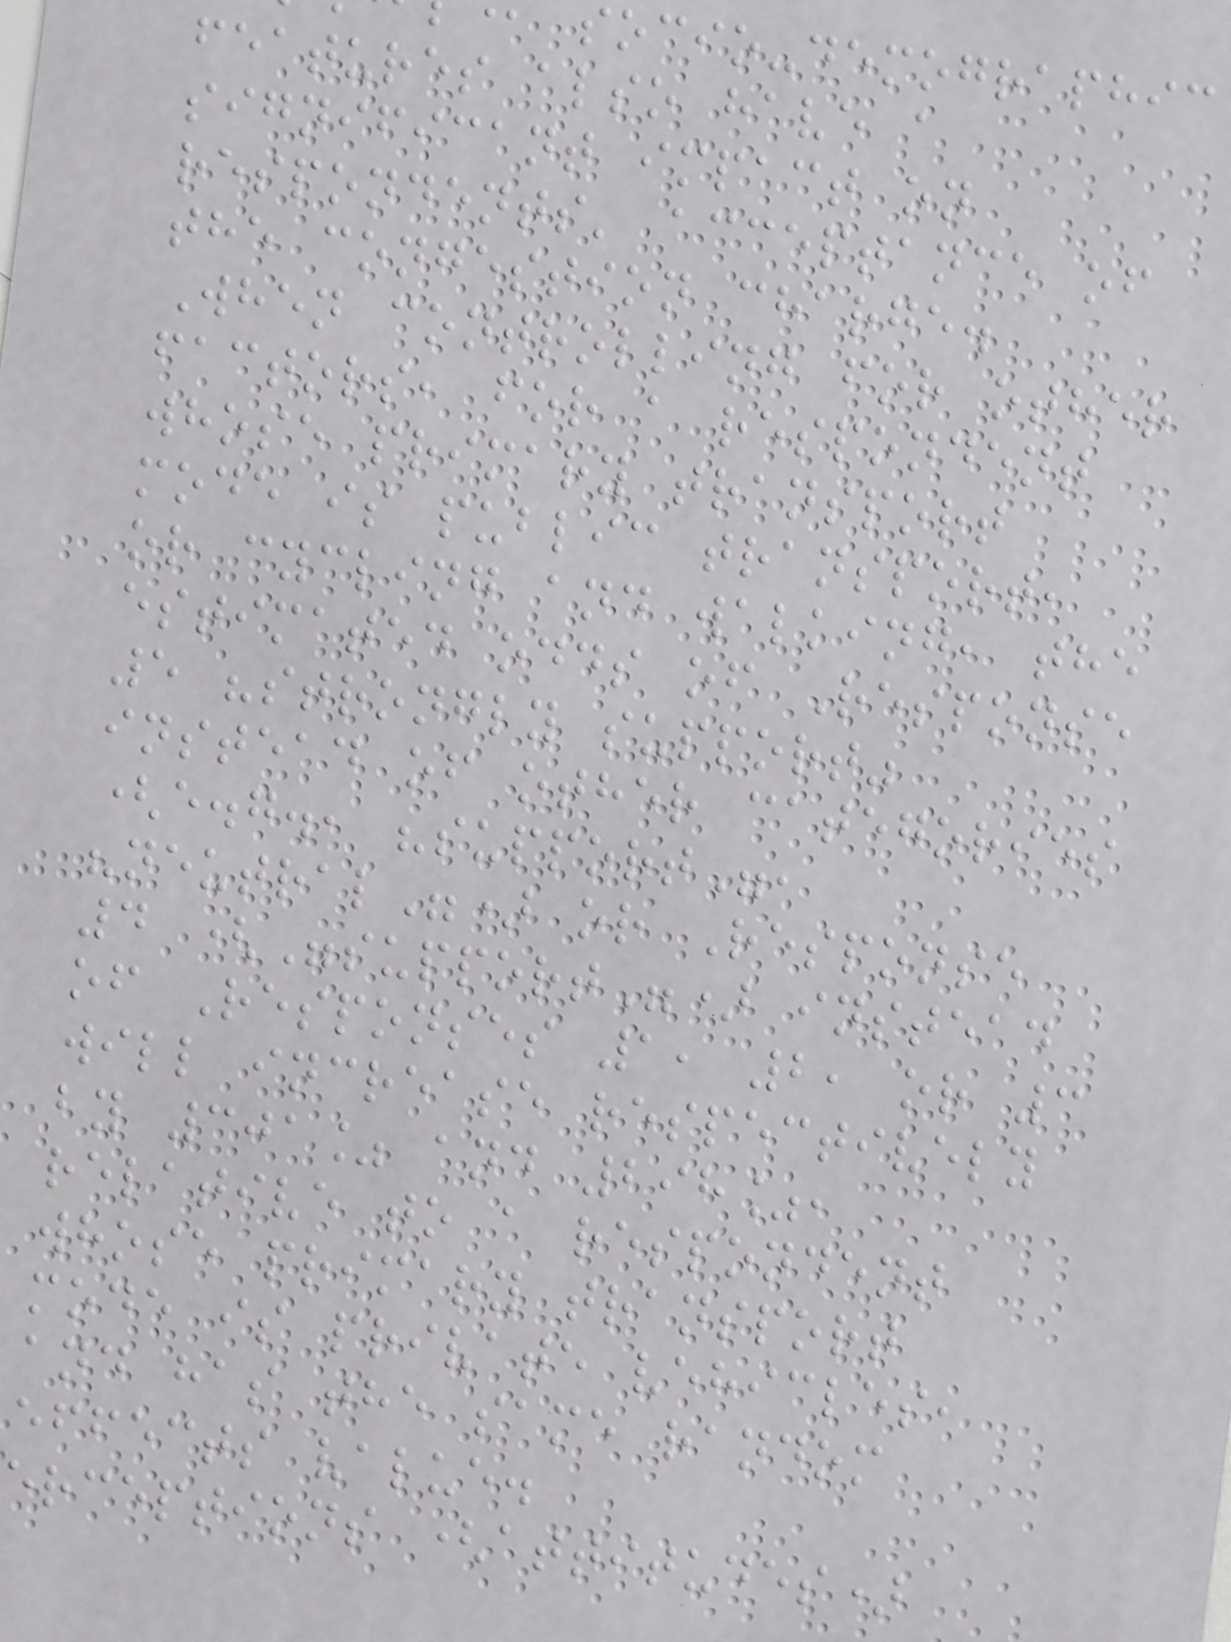socio-demographic
features also have a
significant impact on
respondents' acceptance of
the congestion charge.
When controlling for other
factors, for a respondent
whose primary transport
mode is public transport,
or cycling and walking, the
estimated odds of Response
5 "strongly support"
instead of other categories
(e.g., "support",
"neutral") or Response
4 ("support") instead
of Responses 1, 2, or 3
will increase respectively
by 301% and 298%,
relative to a respondent
whose primary transport
mode is private vehicles,
and has the same random
effects value.
erceptions (attitudes)
